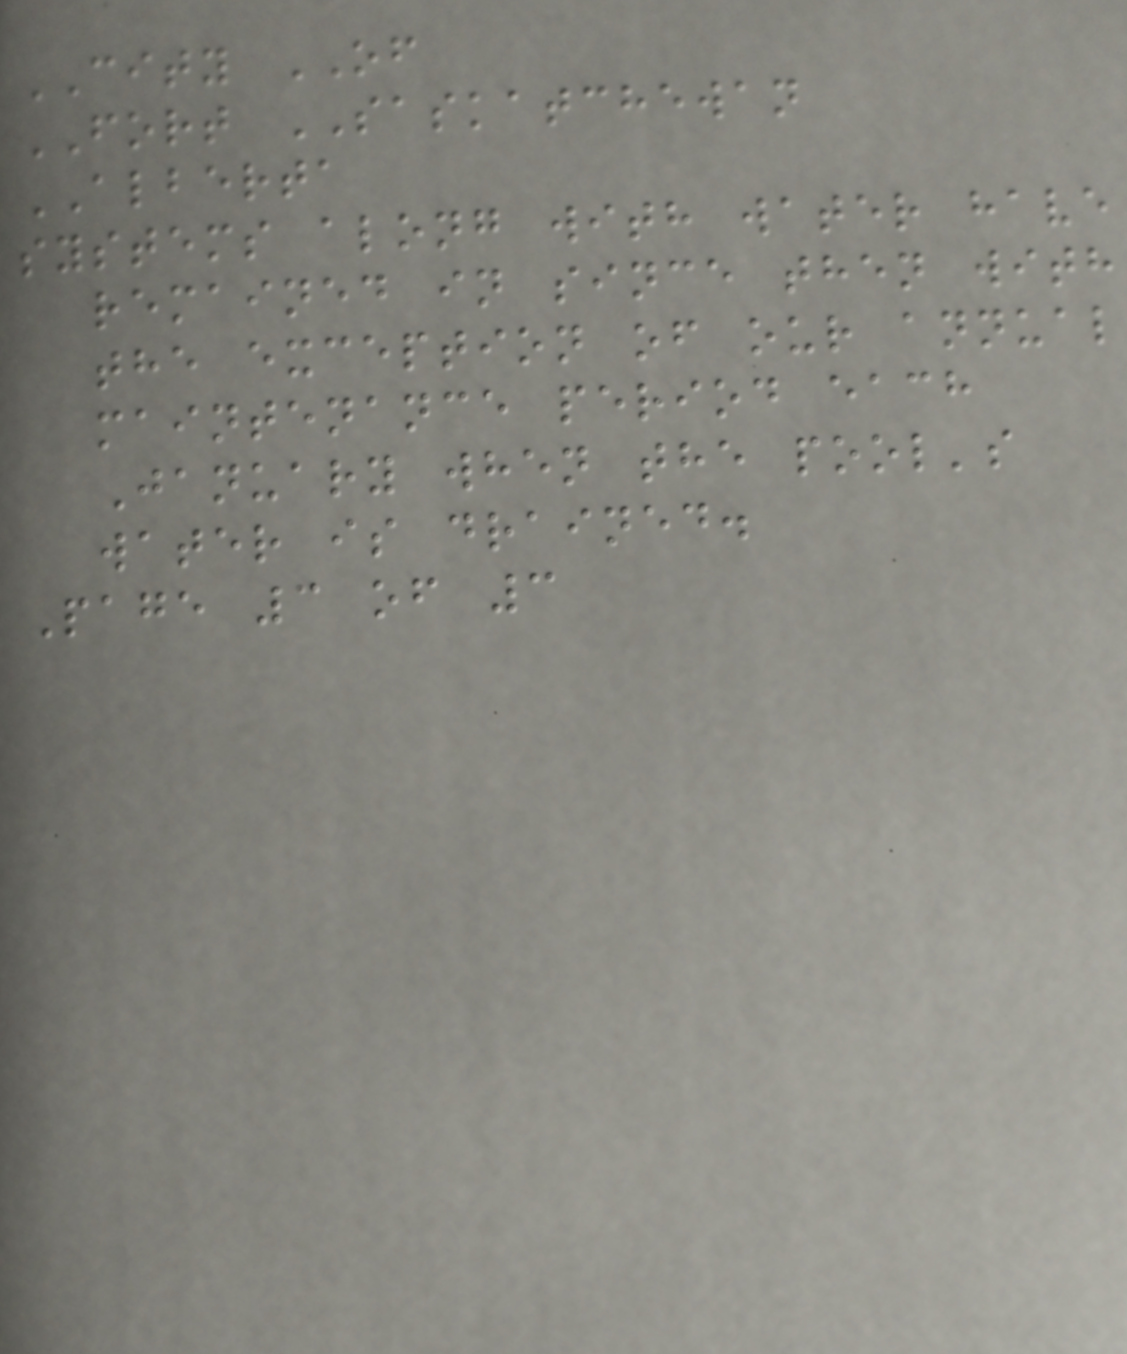CITY OF
FORT SASKATCHEWAN
ALBERTA
systems along with water have
remained in since then with
the exception of our annual
maintenance period each
January when the pool's
water is drained.
Page 3 of 3
